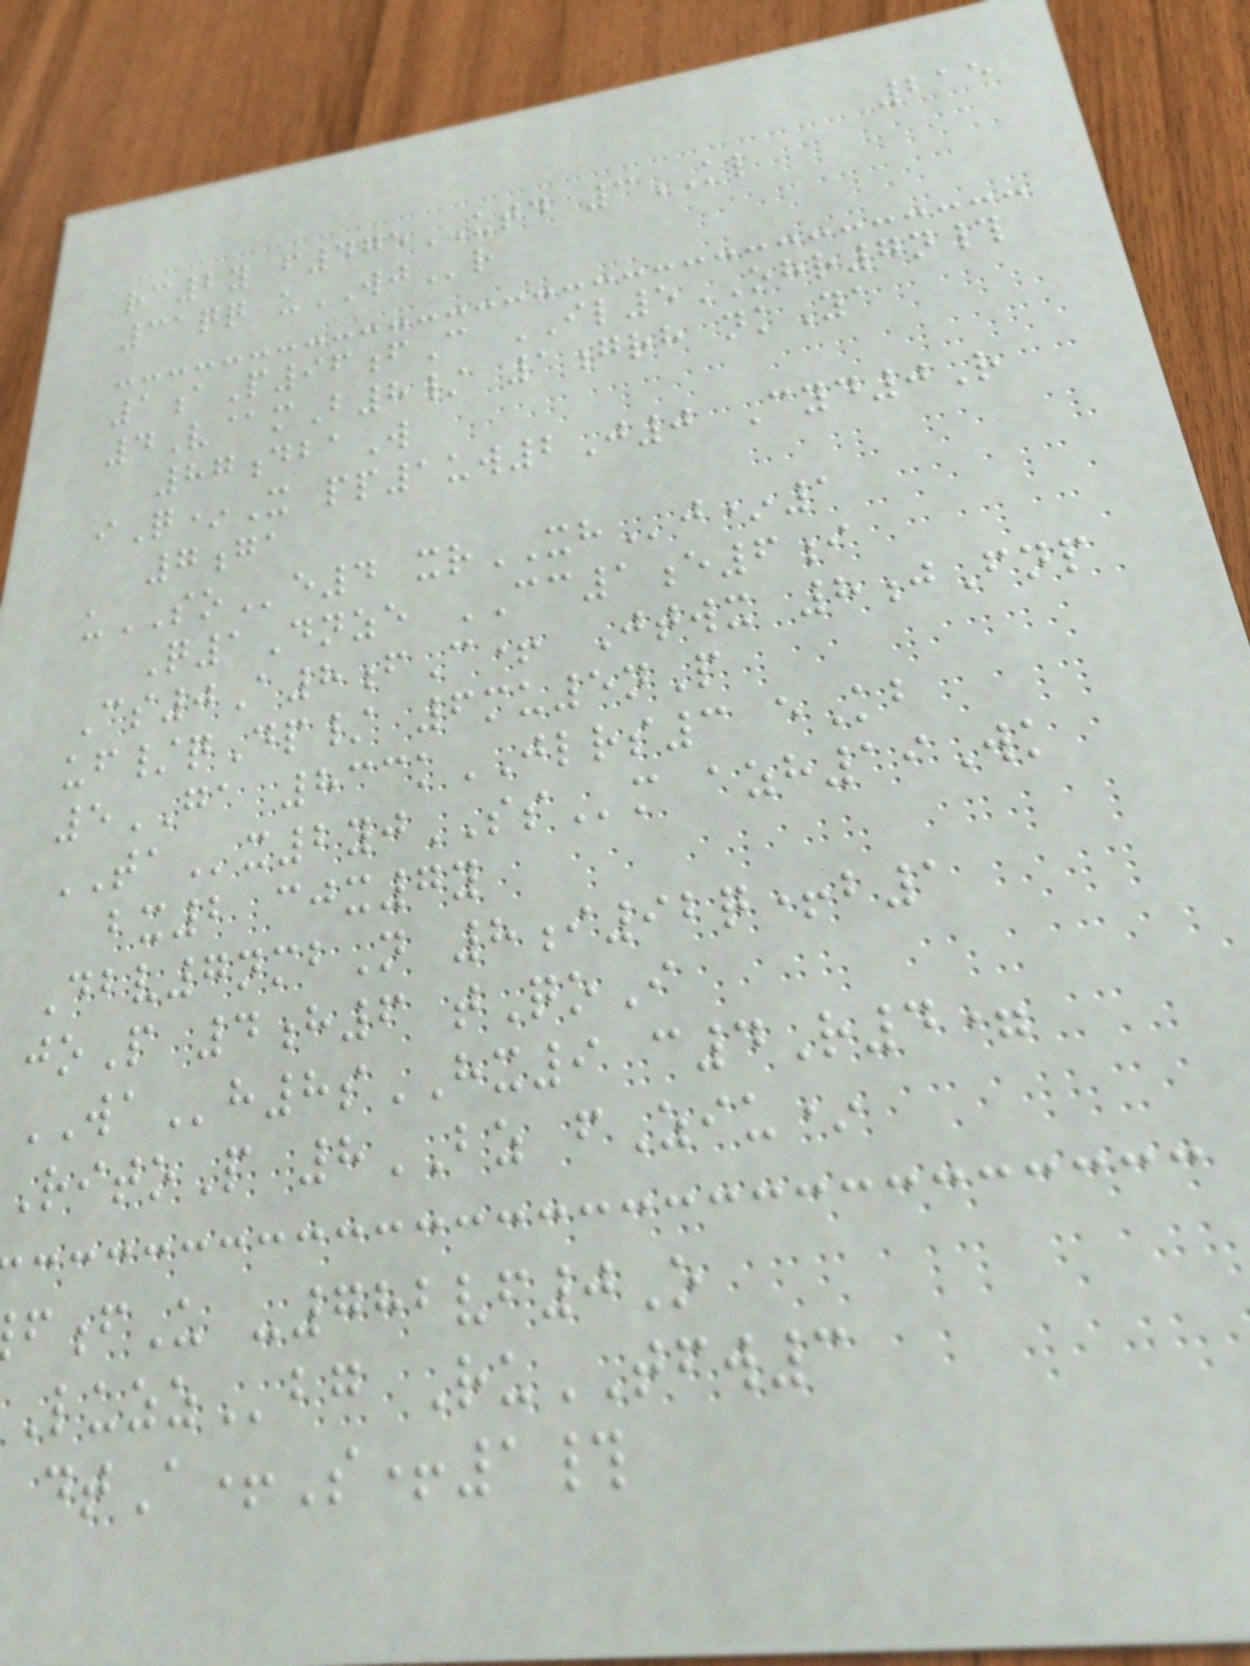215
rc2y f475UTD 3KL
31qq uWJr
1aP96fC IL5OHR7n#
4V@mB8/ 1grh nkYa
87dbaW
iQ*X pp1uw2J0 Cyd0R
7ga
uSOe4 xrXHj*1
Q1Dnze CC1e6i
Cs0A8fC+ Jtwx 8jFnp
uf/qDp/ 6mu5nP
5GA 833kJLRS3 eKb
TAx2yjSSm azh19Wk
bx2 cjx7y
Dbv7nmbN 8i92q+b1
joP 4h6 tQoI
WAh8sHX9 c4R4=
RitoP 8BZ fZiu*
fU -782vf0O
bg RuTFW3
dtA+S+1#
